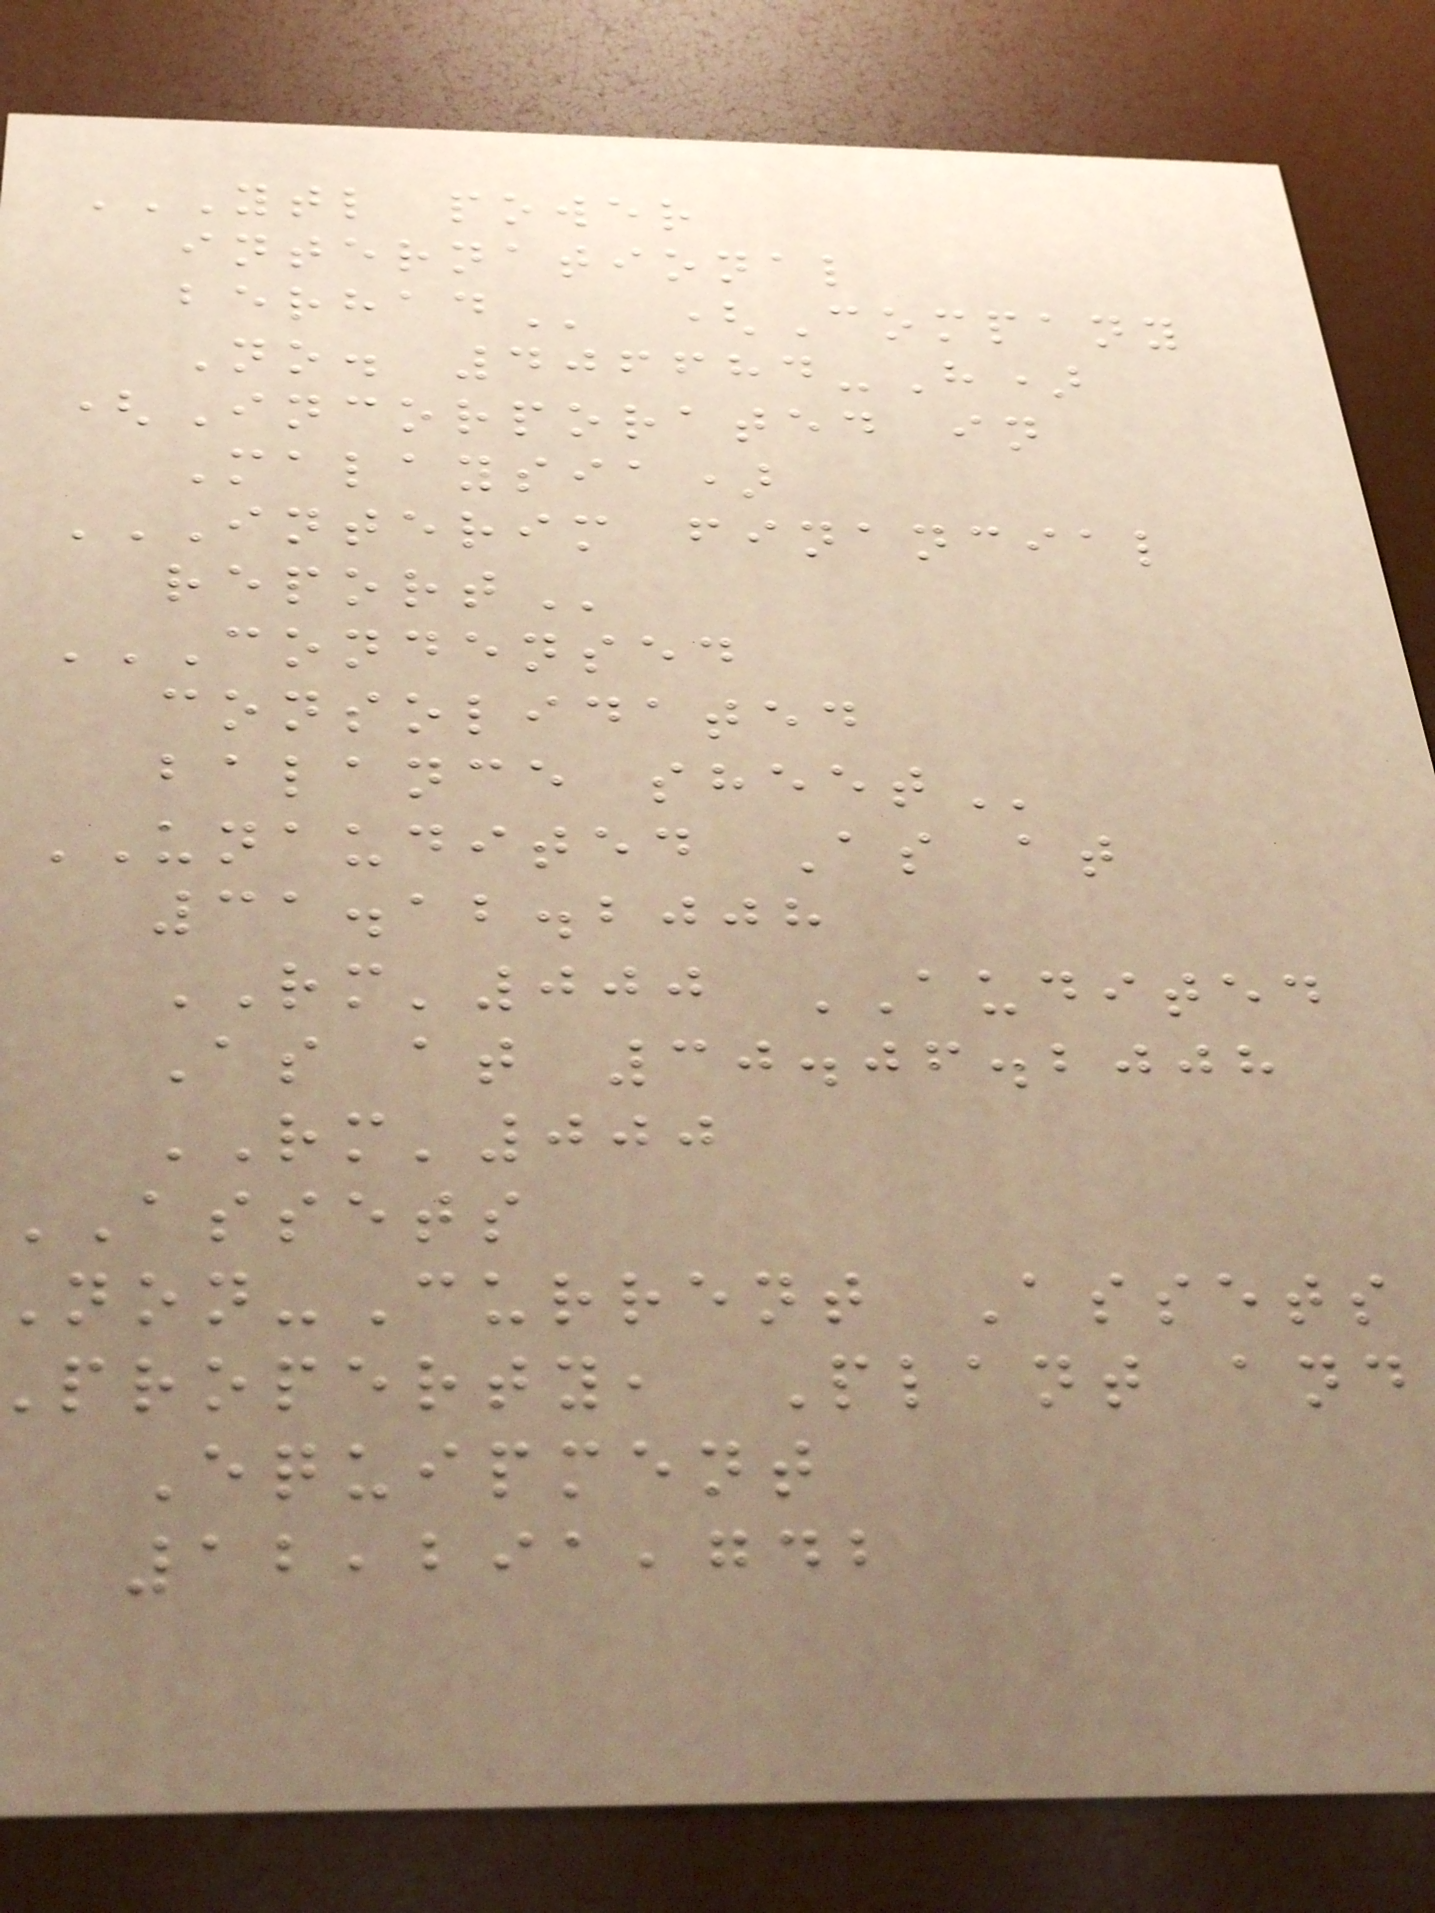YTL POWER
international
(Company
No. 406684-H)
(Incorporated in
Malaysia)
INTERIM FINANCIAL
CONDENSED
consolidated
balance
UNAUDITED As at
31.12.2008
RM'000 AUDITED
As at 30.06.2008
RM'000
assets
on-Current Assets
property, Plant and
Equipment
12,291,742
